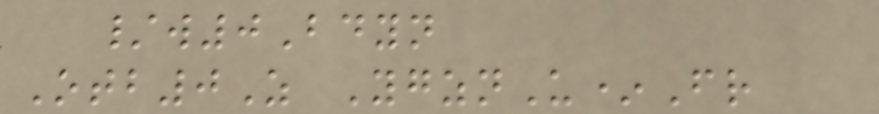/w0Bdyn
Otb0Z YgznU*Fr
